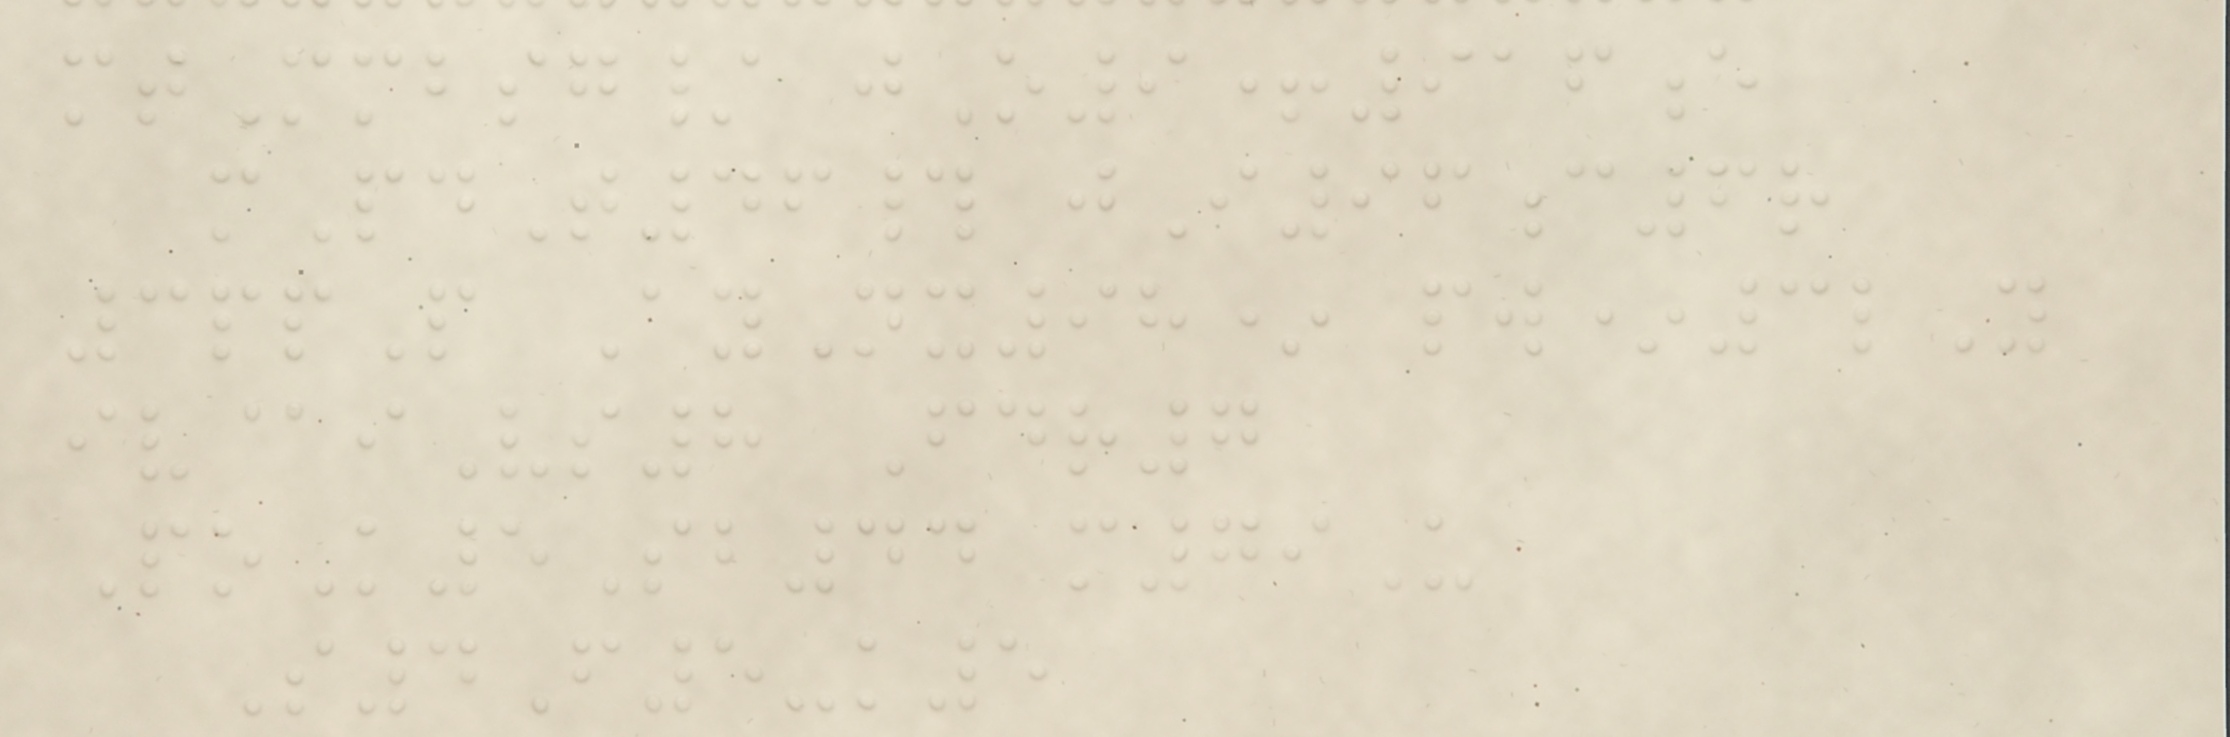mtMmbsg/ jO9+916e
mPdT46# jI96c6r
3ppP AyNx98* pw*3lY
iv@iVs8 Fdr7
PoK5Sb44 m79U
S4F5-k5
